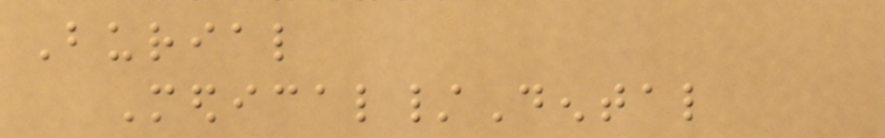Burial
Medical/Dental
